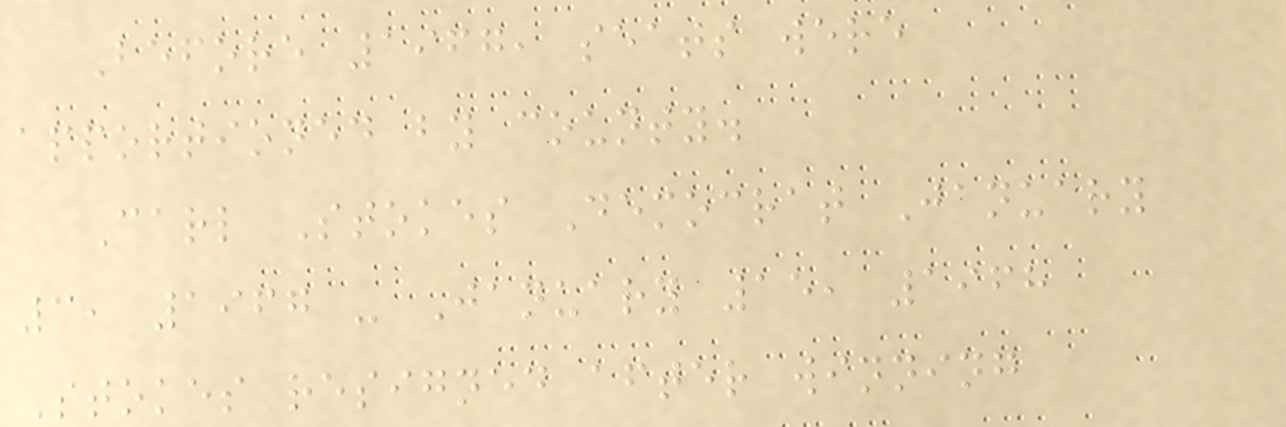Before 1967, seats were
apportioned by county.
Carl Stokes Democrat January
3, 1967 - January 15, 1968
Stokes resigned after winning
